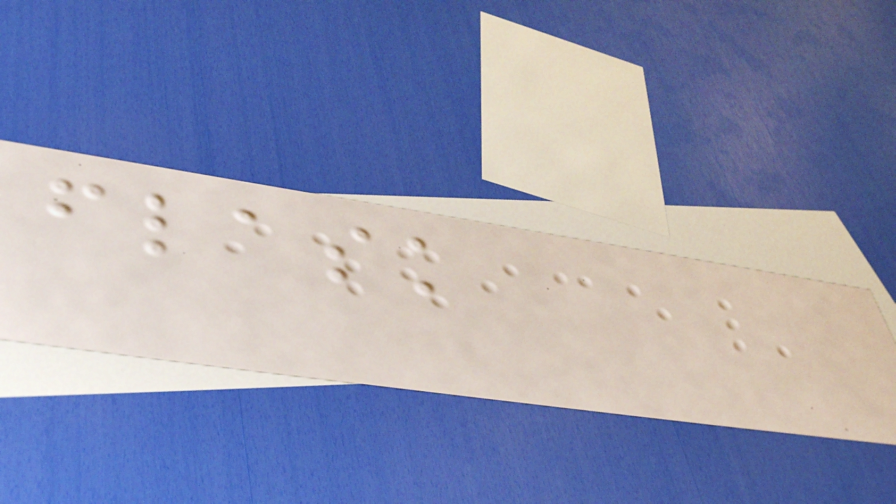flask
